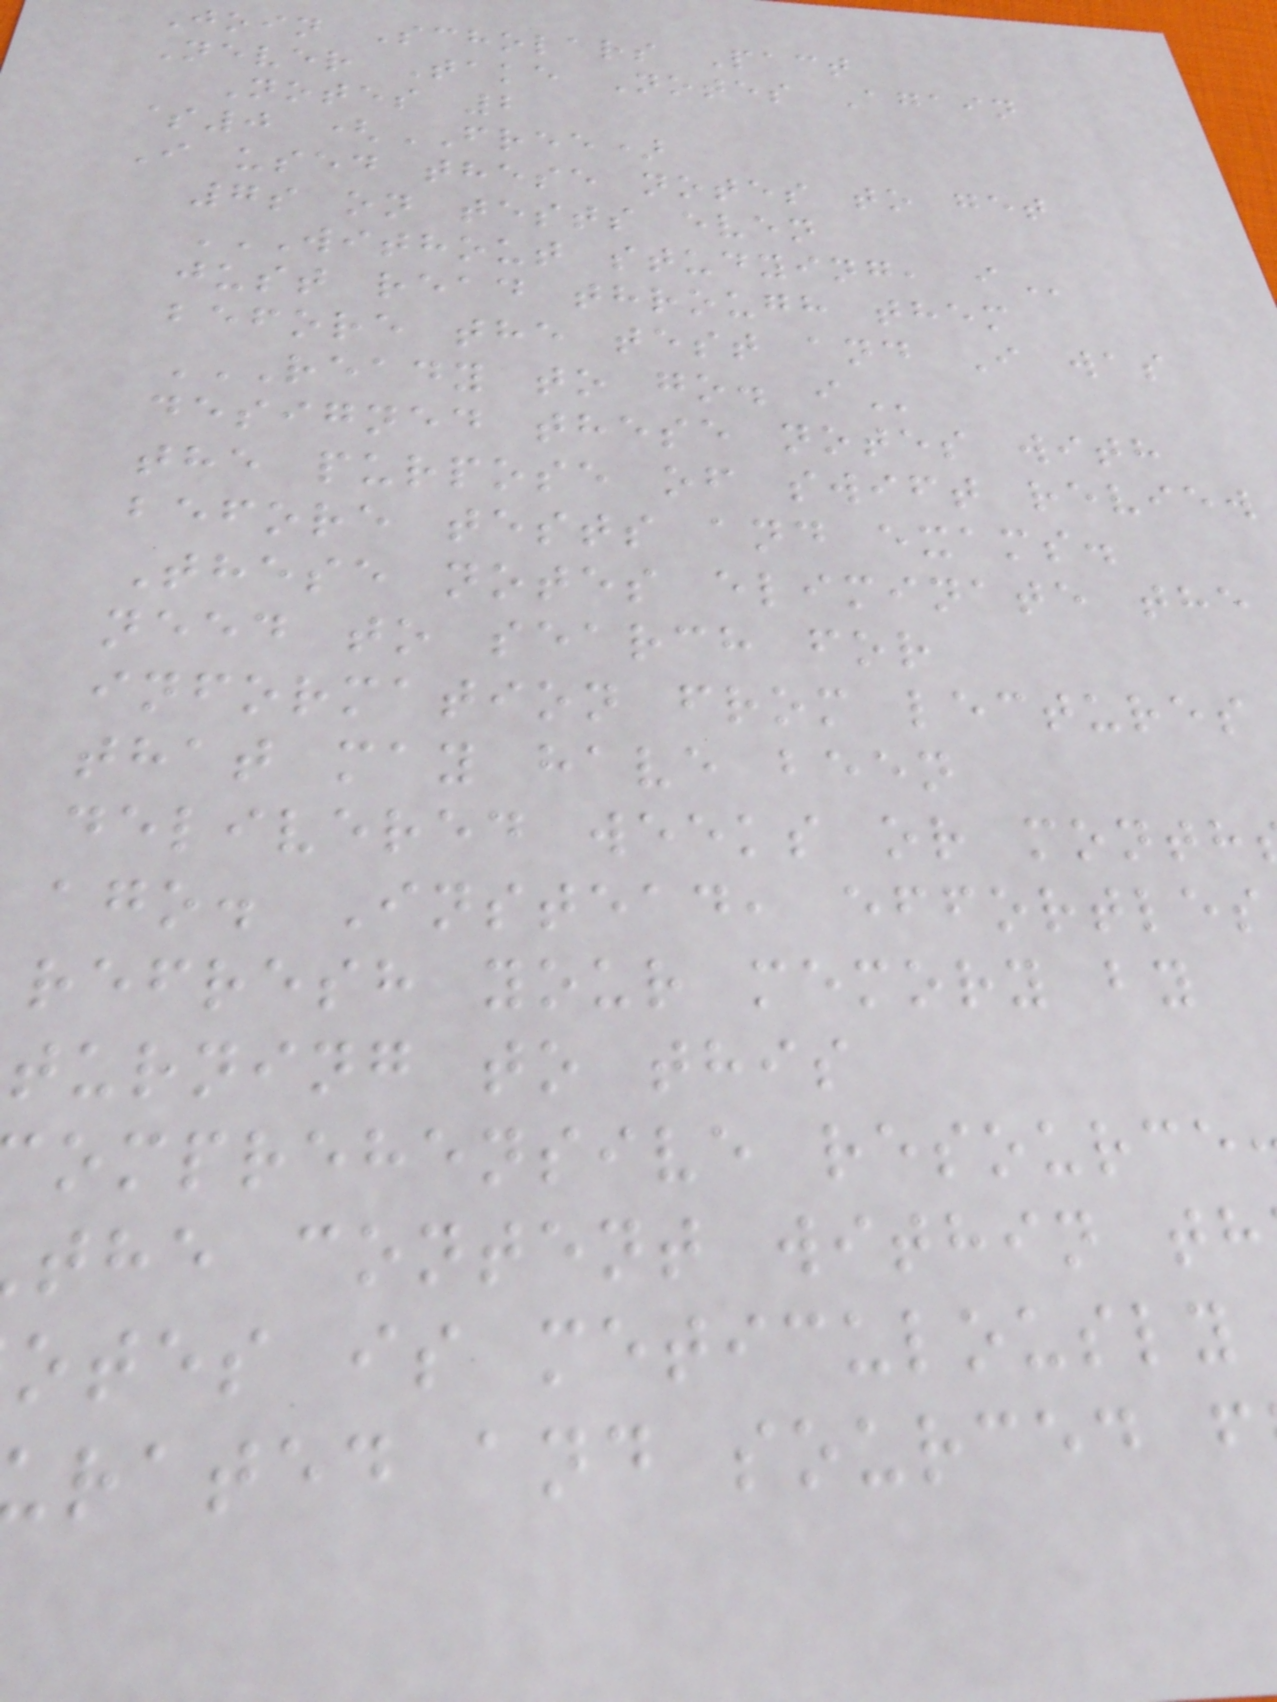Join Scholars Pact
Never Take Notes Again
Notes 2
$0 (FREE)
I used these notes to get
7s on tests even
WITHOUT STUDYING, I
just read through them
before the test and I was
READY TO GO. I
designed these notes with
the purpose of swift review
before tests and exams.
These notes eliminate the
need to search for
information from lectures
that may have been
delivered weeks or month
ago. Instead, effortles
refresh your memory by
turning to this
omprehensive resource
the content within th
otes is meticulously
rated and sourced f
